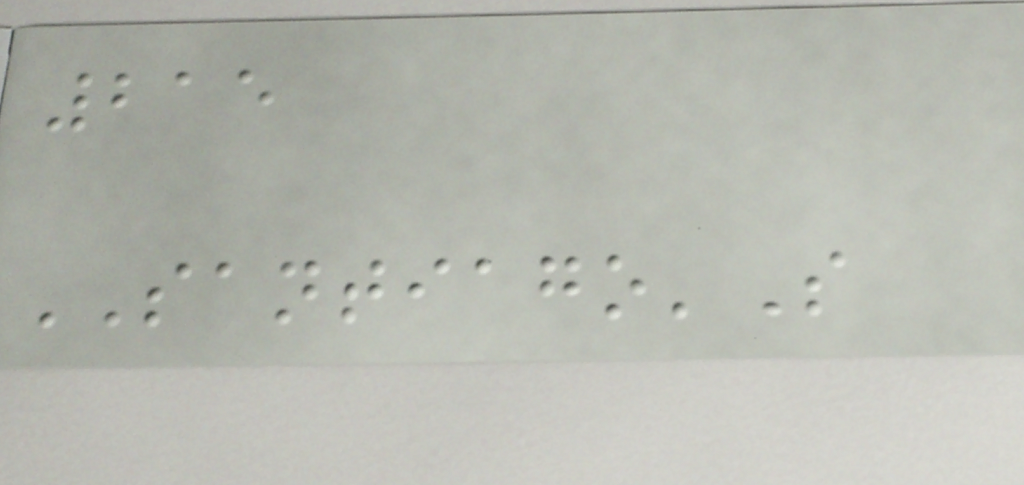215
SANTIAGO'S
